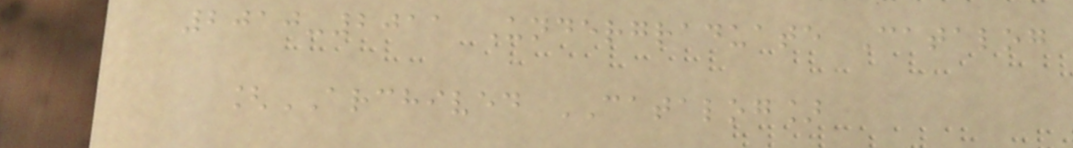2010-2011 Undergraduate Catalog
[ARCHIVED CATALOG]
